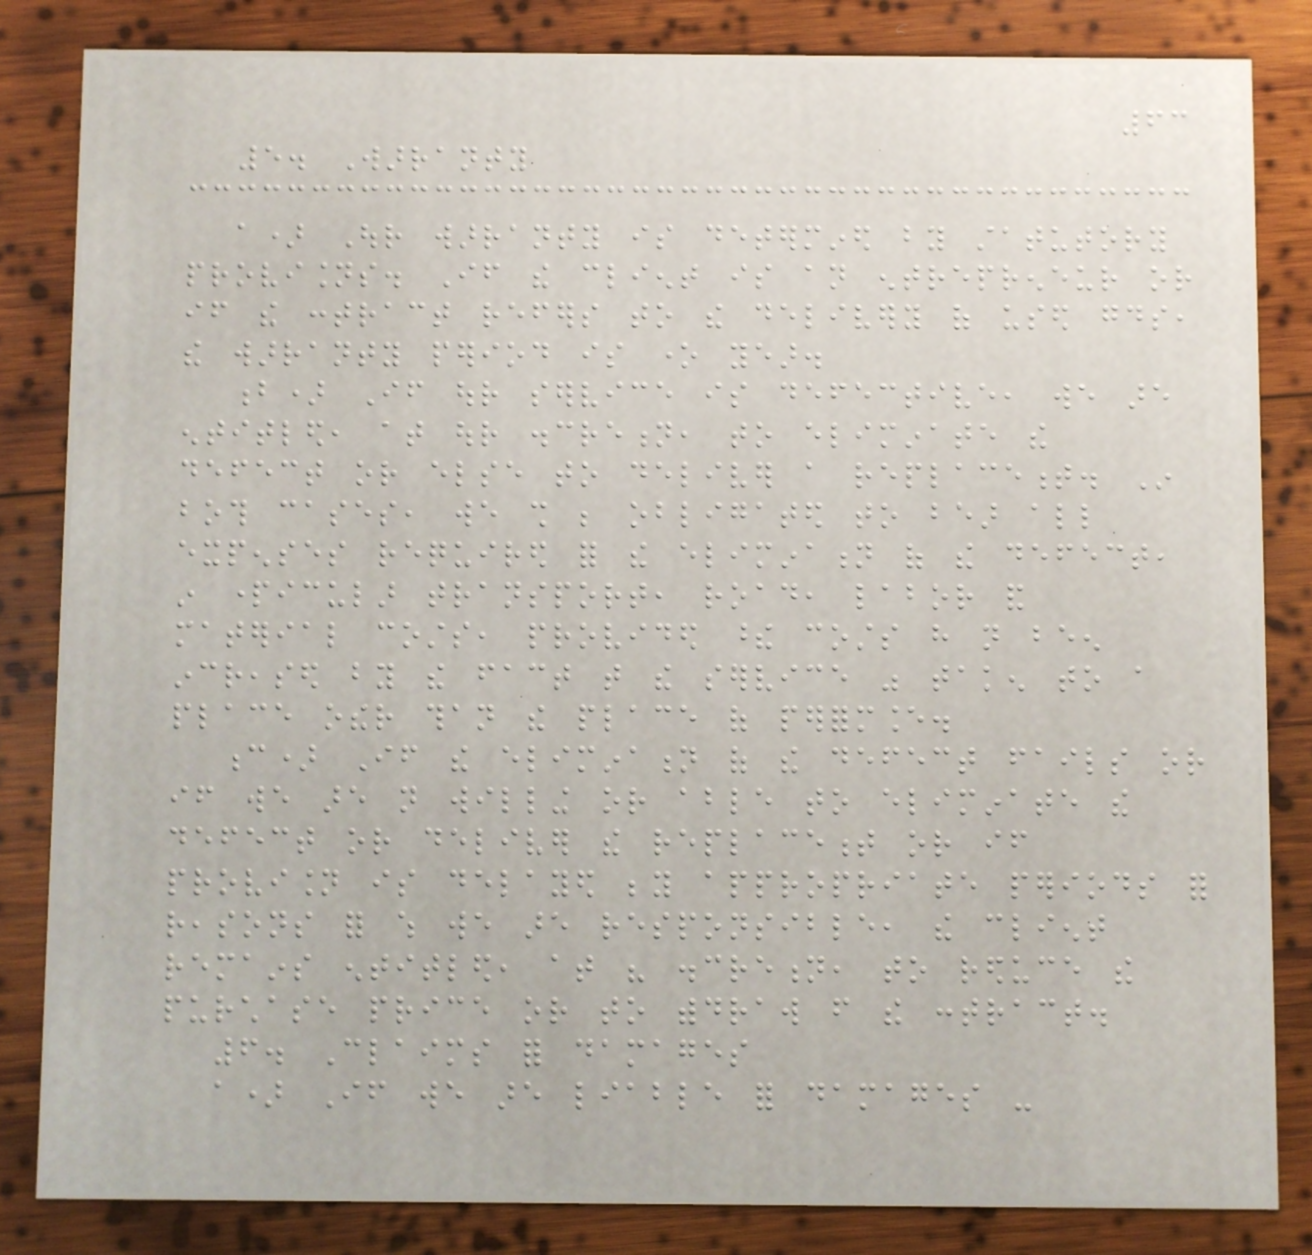63
5. Warranty
a) Our warranty is determined by statutory
provisions. If the client is an entrepreneur or
if the contract refers to the delivery of used goods,
the warranty period is one year.
b) If our service is defective, we are
entitled, at our discretion, to eliminate the
defect or else to deliver a replacement. In
both cases, we shall be obligated to bear all
expenses required for the elimination of the defect,
in particular transport, road, labor and
material costs, provided these costs have not been
increased by the fact that the service was taken to a
place other than the place of performance.
c) If the elimination of the defect fails or
if we are not willing or able to eliminate the
defect or deliver the replacement or if
provision is delayed beyond appropriate periods for
reasons for which we are responsible, the client
remains entitled, at his discretion, to reduce the
purchase price or to withdraw from the contract.
6. Claims for damages
a) If we are liable for damages -
